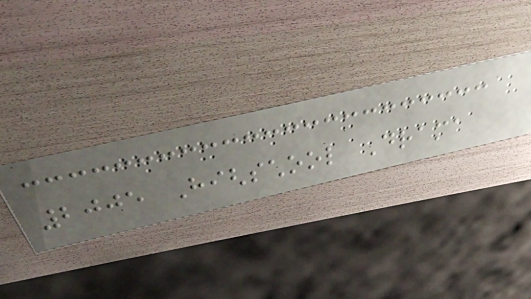2005 Highschool Drama
